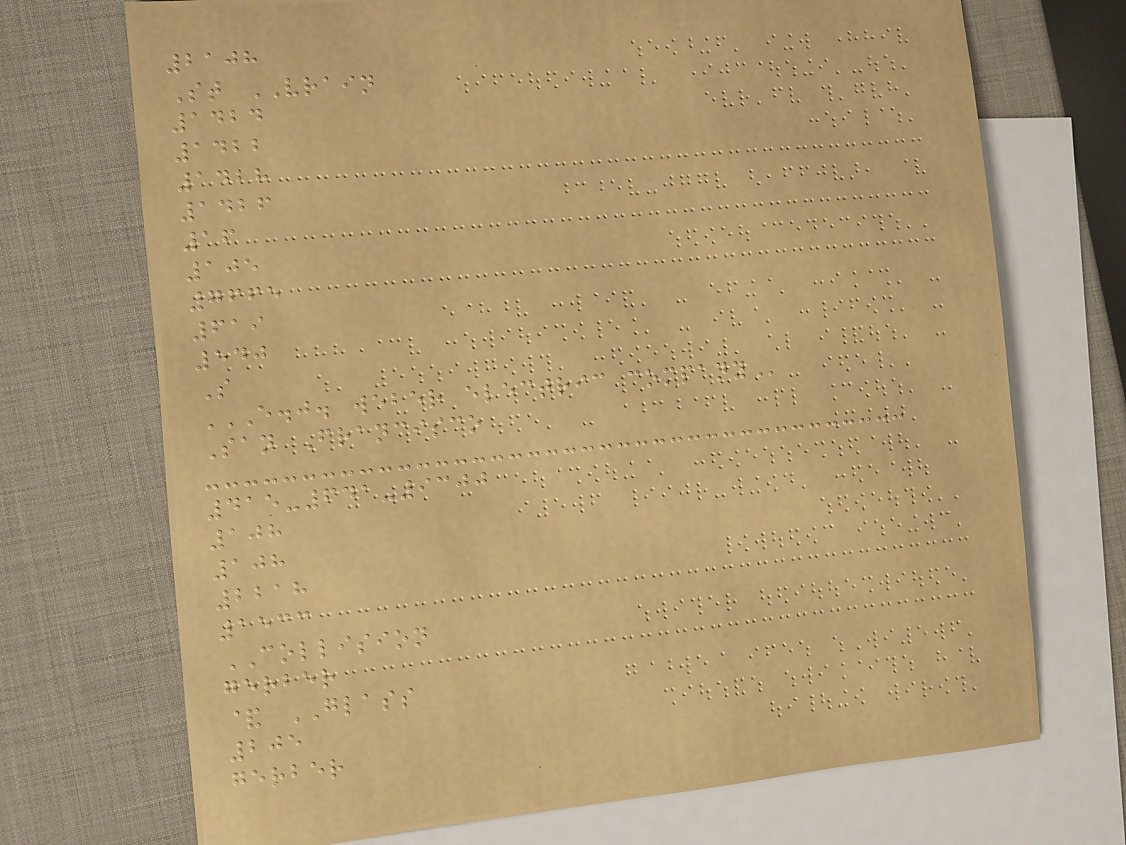2108
St VRAIN
1424
1422
1428
1426
16
105
7665
619
540
S
E.J. WEBER ELECTRIC COMPANY
San Francisco
415-641-9300
108
108
2218
1533
COLLISION
gerber
& GLASS
205
gerber
